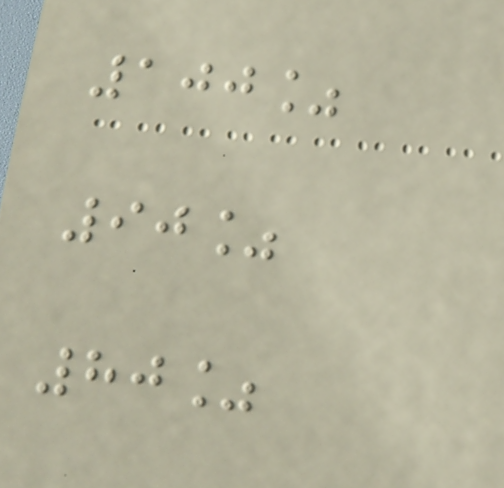100%
90%
80%
